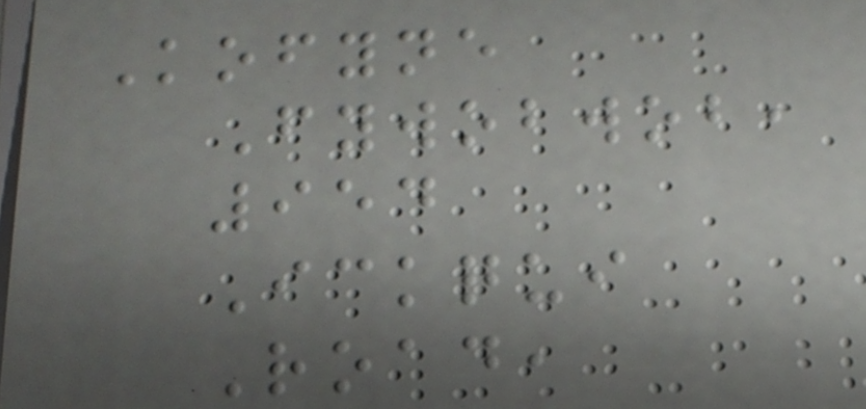Kofyne
Fywobwob,
954
Ickqui
Road,
